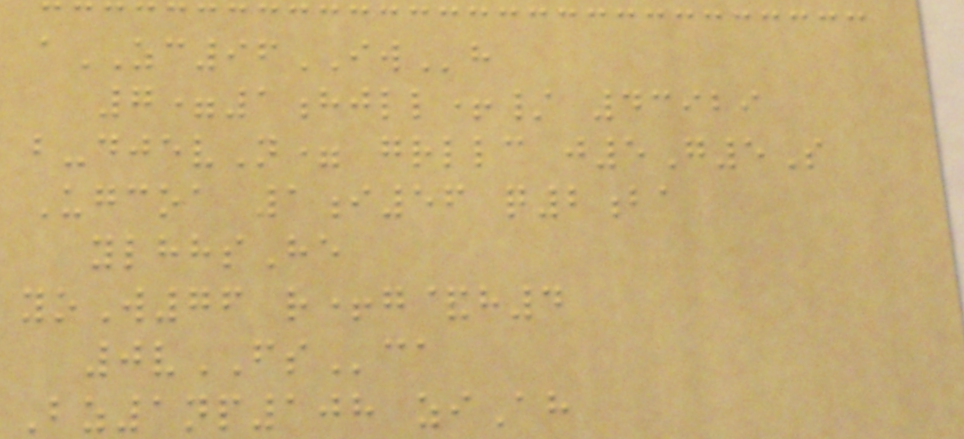aZC96IWh
7=1hjll+/ 43929
b-djevN= grllc j5G5S
Ugcoa 1i56 q2ba
ylhhsHe
yoW76 r+g&h4
0vFSca
Bz1np108 ziAh
